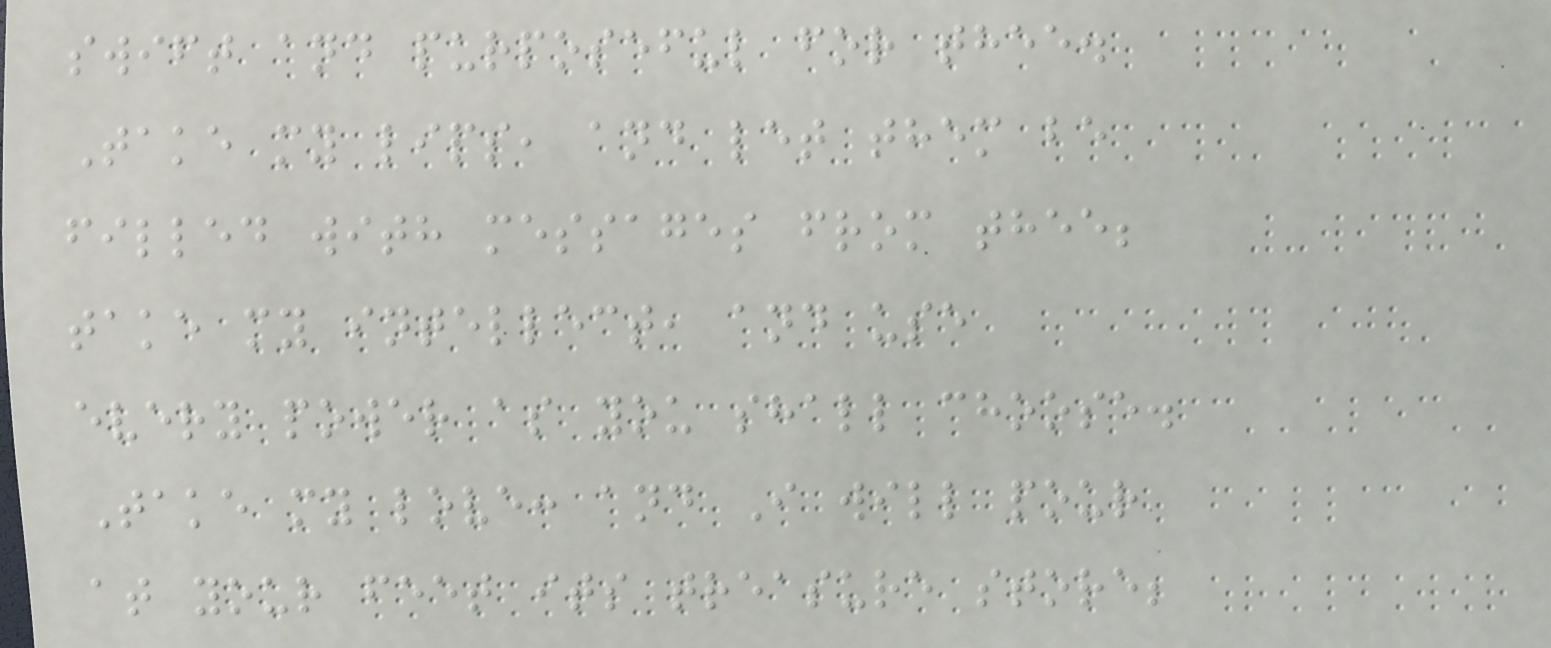swift and purposeful for thee.
Take my lips, and let them be
filled with messages from thee;
take my intellect, and use
every power as you shall choose.
Take my love: and I will pour
at your feet its treasure store;
